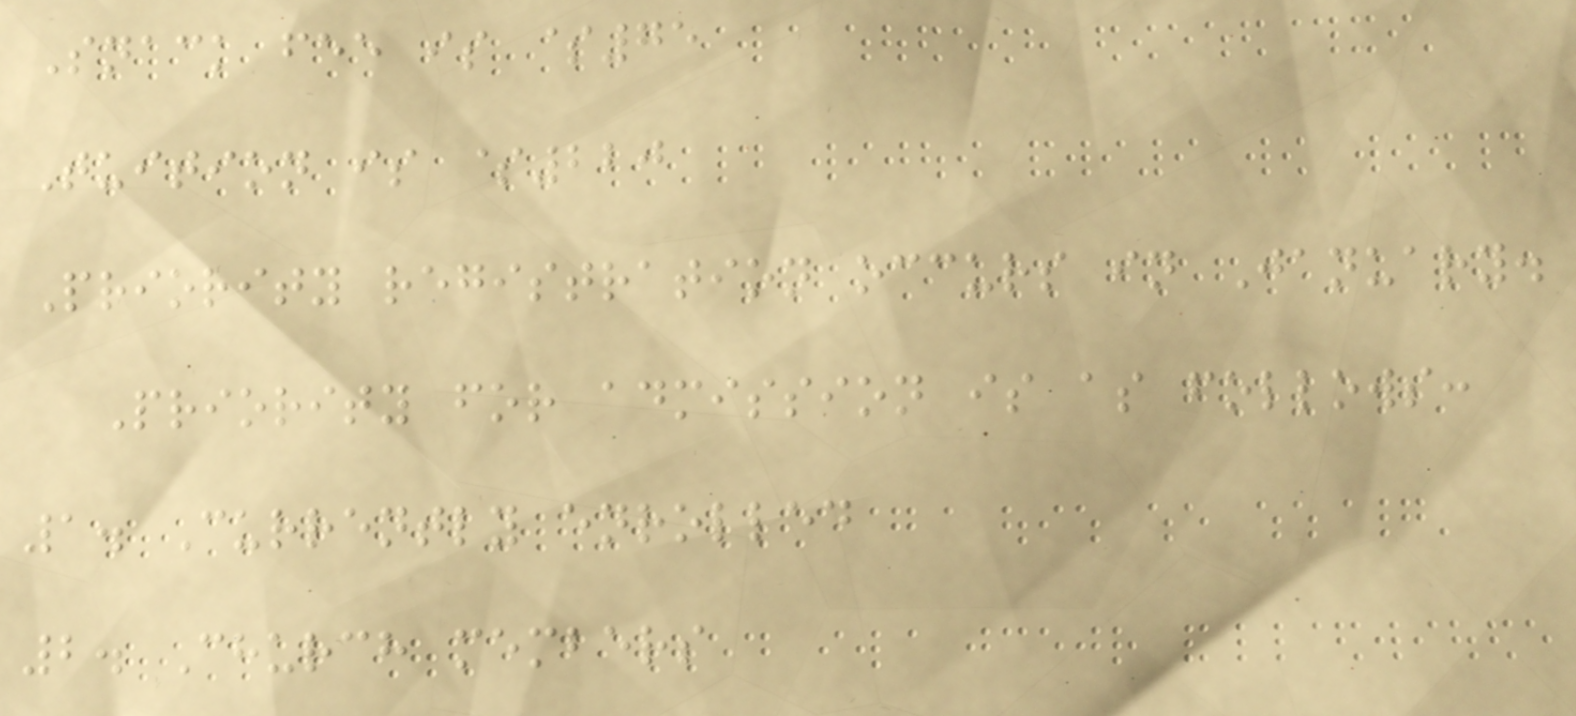Snack fee is $75
Tuition is $220
Priority registration occurs in January.
Priority for admission is as follows:
1. Currently enrolled
2. Church members
